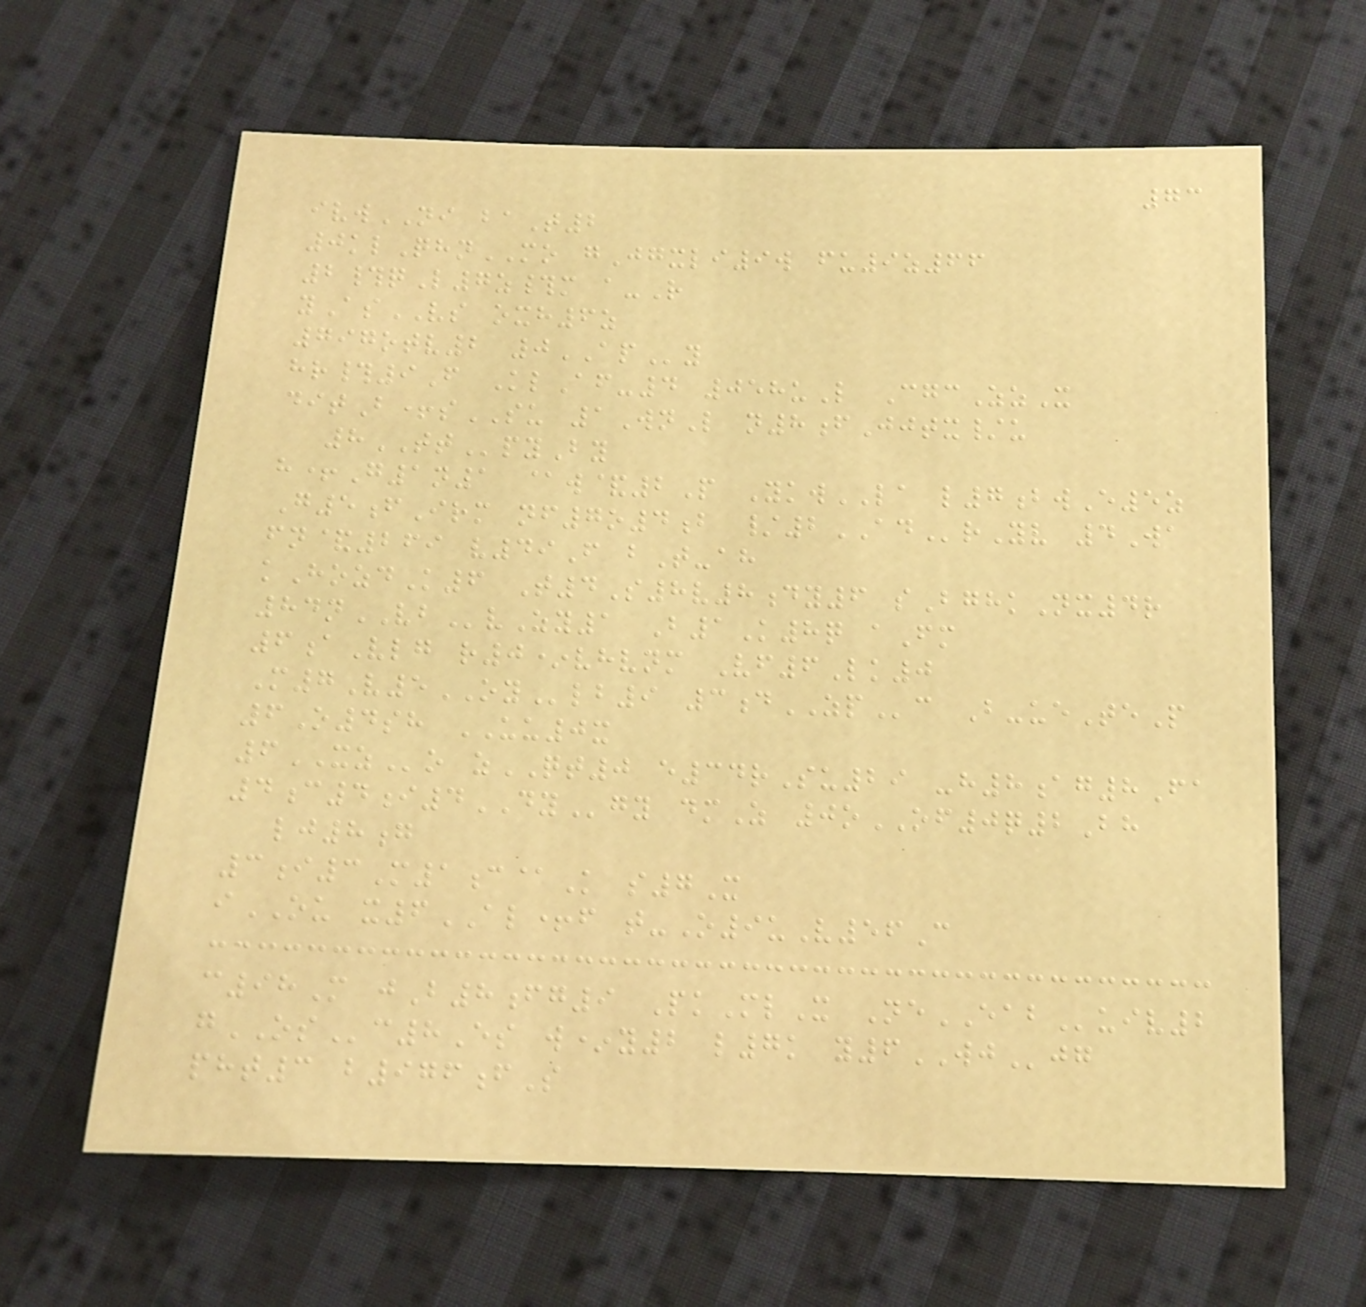73
ivwNI baT2
0klQhnMO gJgxli9w fu9z66
2#qL7z#m a-R
yAsVS oxh6z
797otv2 0APy
hr#9F KlAf-4 058uL CgcZzX
ditB+sSU 1WnL n8fJjtx/u
8TTpyBy
h+G1n1 @w&2P YkwLA l7bwE5z
G5fIrm nf7o4b /2ADrYv 4Wa
fn&269 v49F bT-ah
kHozdK6 T4S8v8dy6 sBghkNx4r
84nVBvZy1 B1K8q aFm
6aVlg r0*vhvnm Vf6Lk0
M7V5OYlb9 3dZPc B-ueTeP
6O4sh UU0x
6XZo zQT0 e34rSu29 -h8ag8Fa
4c4i4DYgy dmZ 0oOF0q2Bh
lj8g
3i3M1c@K s7X
iOU x6AL+f t-O9uV56C
c98M jB8fg9 PkMlX NeEABuiv2
gOSc8Es w*y2 l7k y6WJjg
pht3 b976fS
